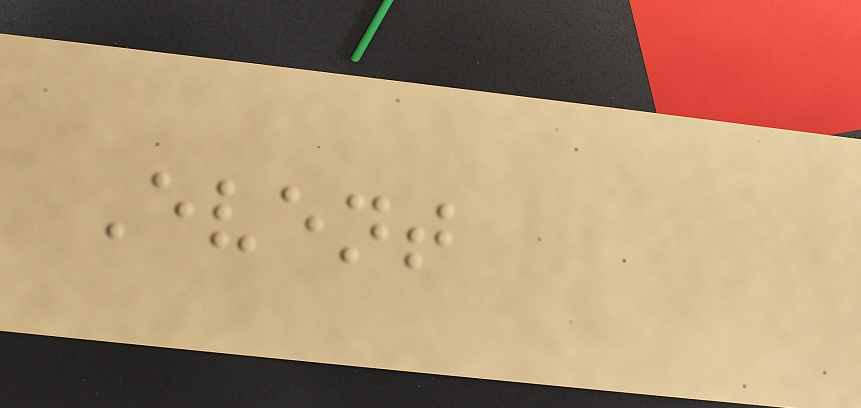Event
